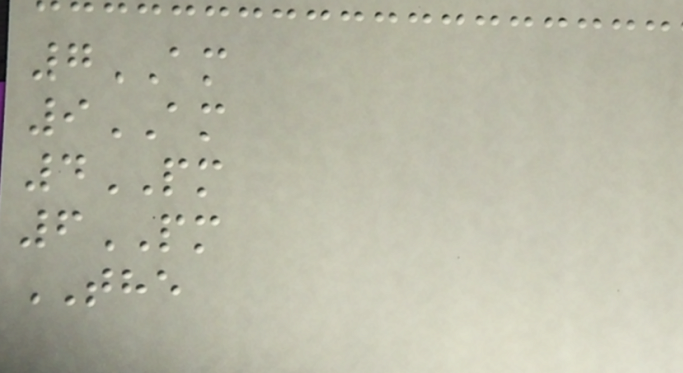7AM
9AM
4PM
6PM
THE
